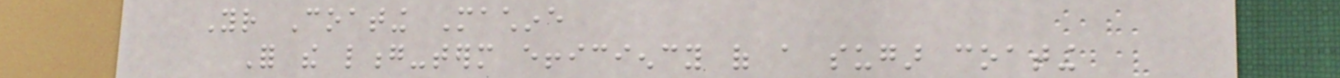Your Coating Machine
For the long-term efficiency of a sugar coating
